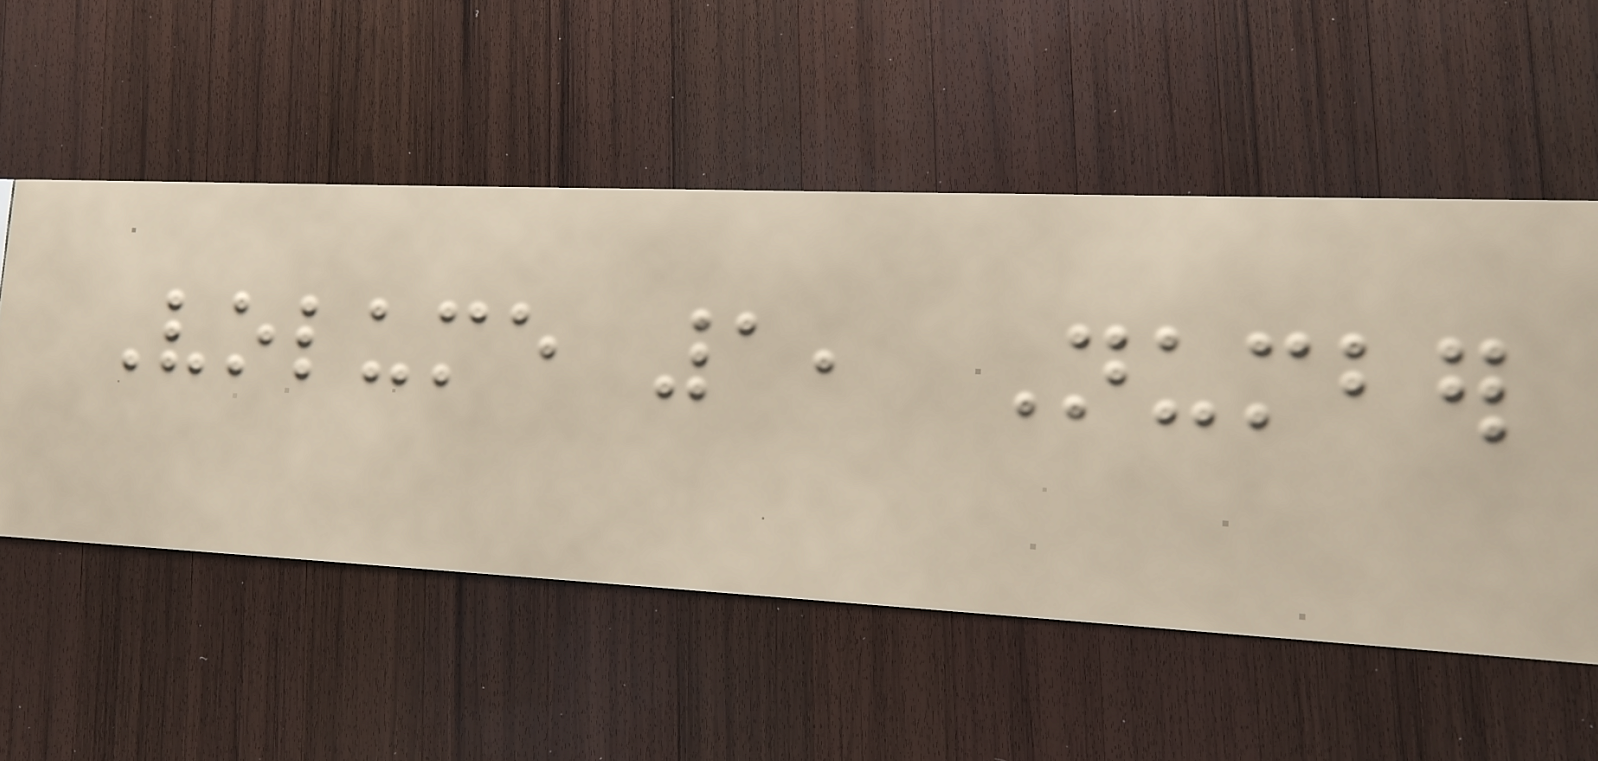Volume 1, Number
